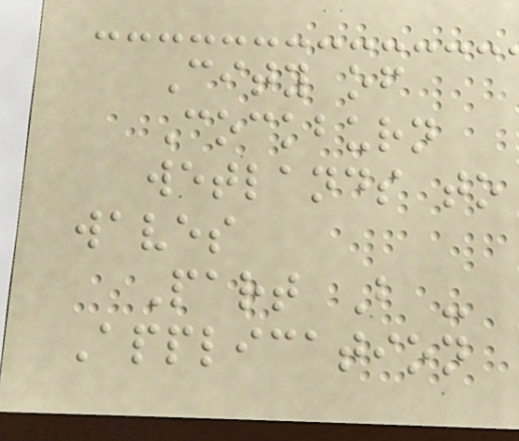City of
Cockburn
wetlands to
waves
Part B -
Application
